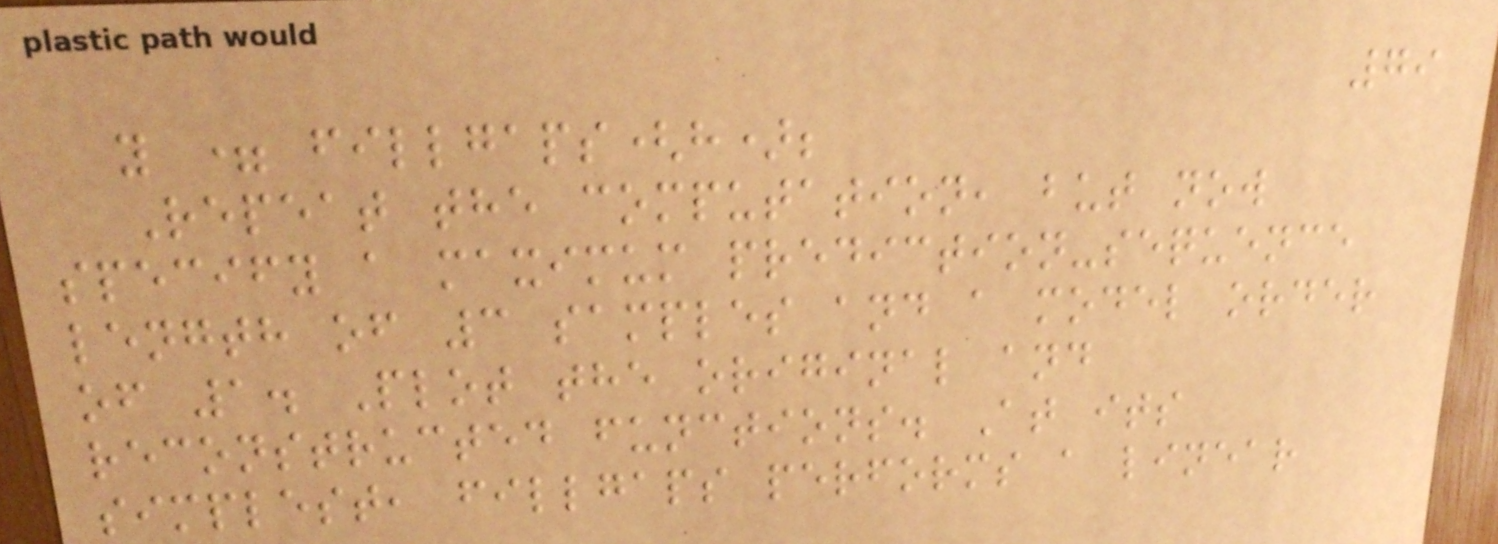79
y = fillgaps(h);
Repeat the computation, but now
specify a maximum prediction-sequence
length of 3 samples and a model order
of 1. Plot the original and
reconstructed functions. At its
simplest, fillgaps performs a linear
